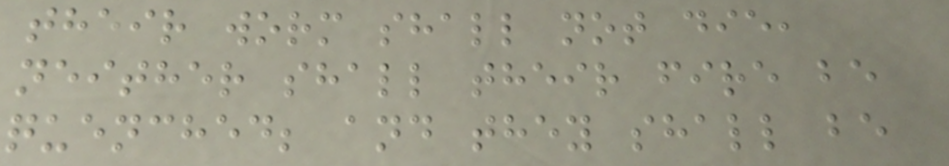their worm shall not die,
neither shall their fire be
quenched; and they shall be
